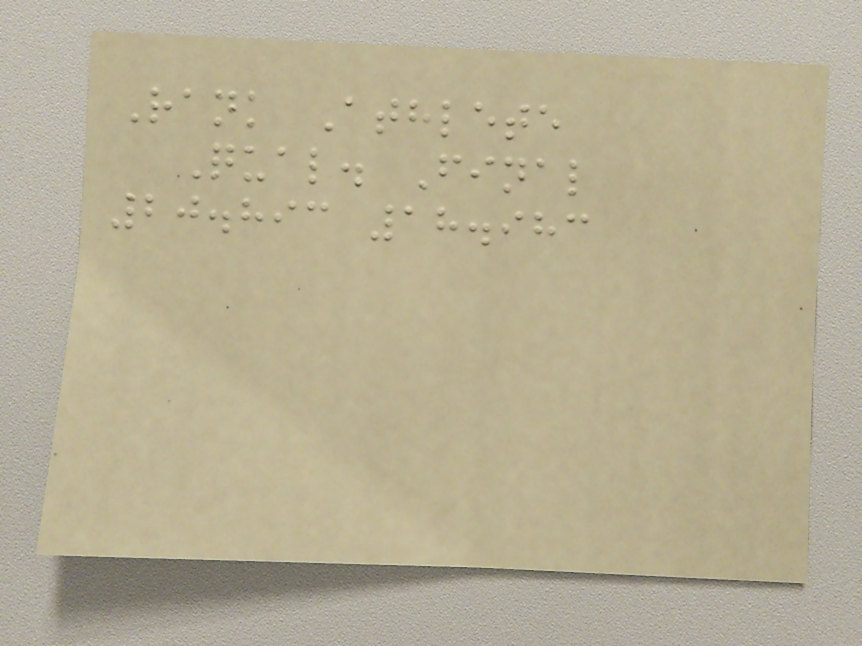Rank Athlete
Qual. Final
20.893 18.983
